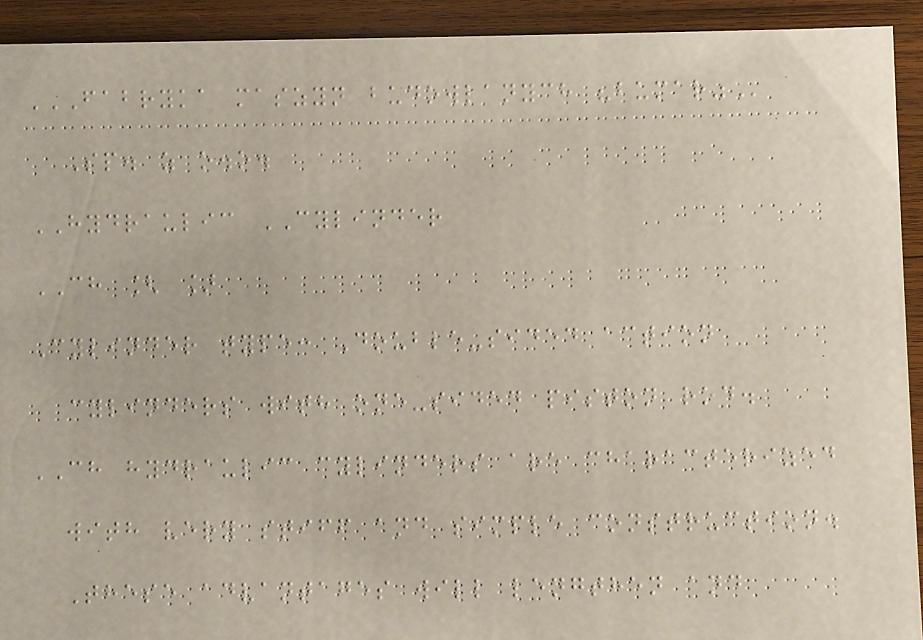FABRYKA MASZYN BUDOWLANYCH "BUMAR"
Sp. z o.o.
HYDRAULIC CYLINDER
CH [ ]
Cylinder type: Double-sided action
cylinders with one-sided piston rod.
CH hydraulic cylinders are characterized
with very stiff and simple construction.
These advantages will lengthen and
